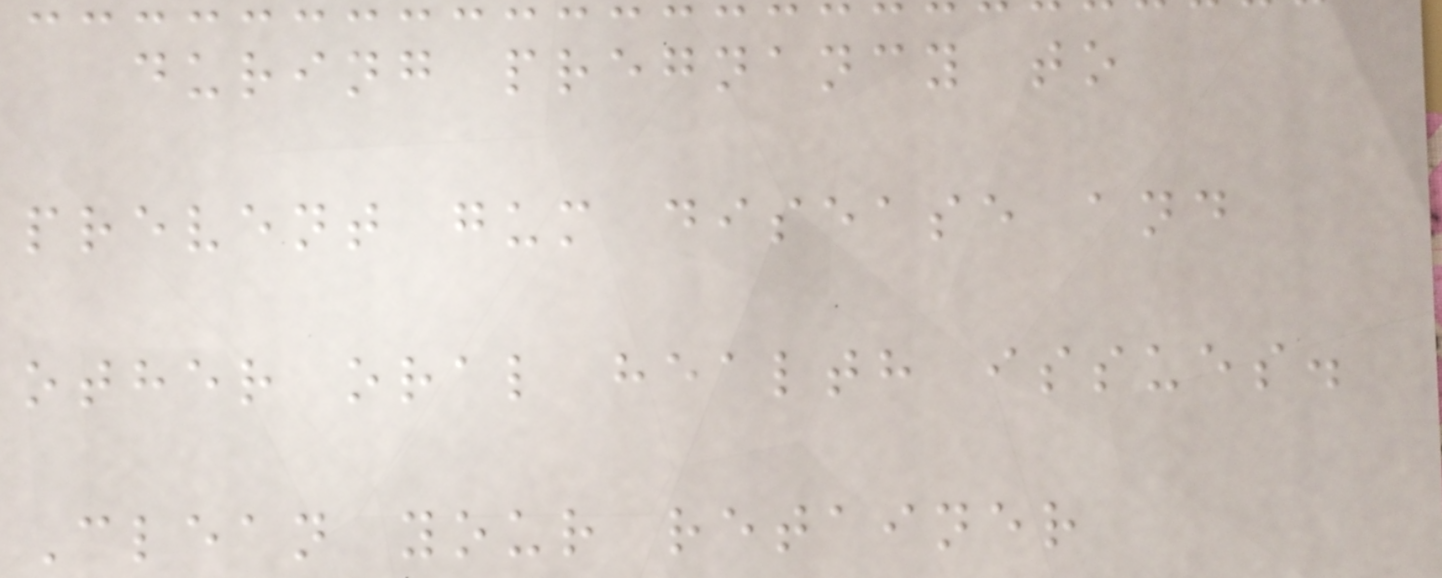during pregnancy to
prevent gum disease and
other oral health issues.
Clean your retainer
